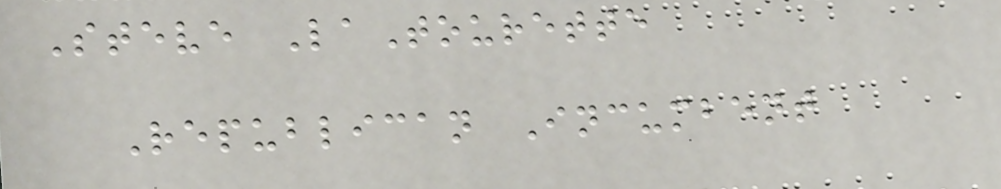Steve LaTourette
Republican Incumbent
